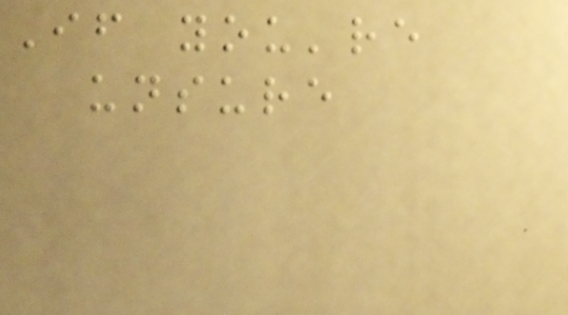If you're
unsure
